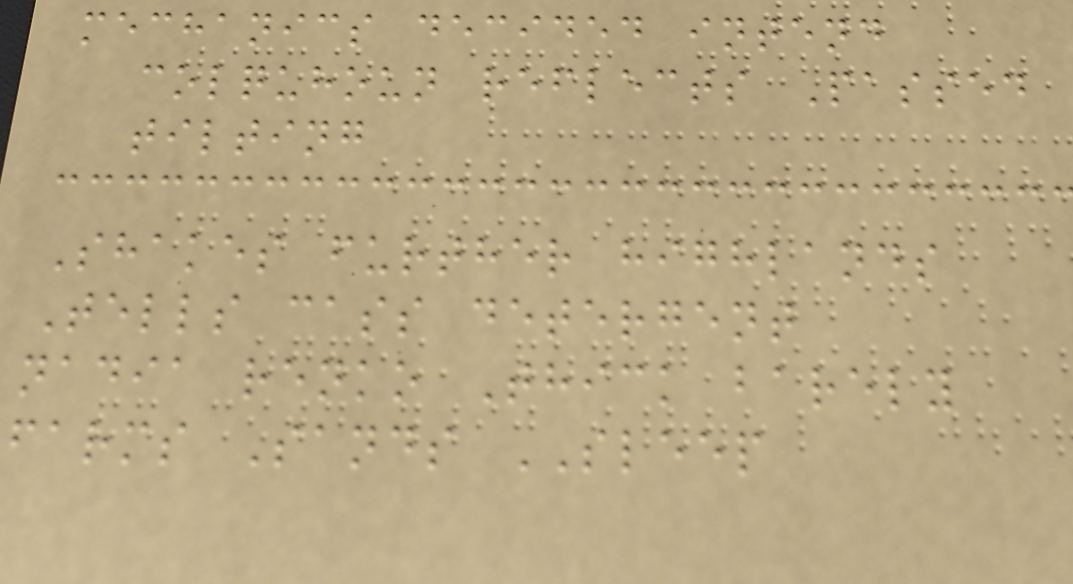mechanics decided intend
colquhoun reflects Passed
tilting
Shakes further highlands
Tells cass detergent
nadia renko Thick barely
farms Sands SLEEP
